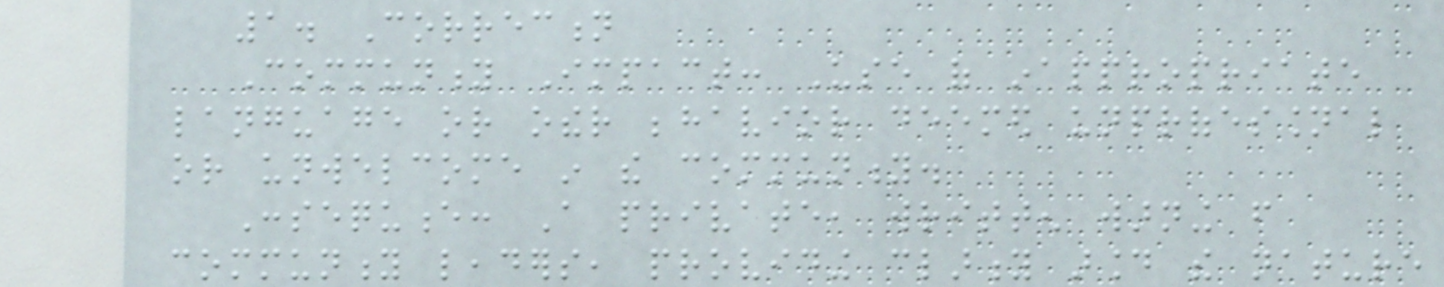1. Correction
Community Impact: Use of inappropriate
language or other behavior deemed unprofessional
or unwelcome in the community.
Consequence: A private, written warning from
community leaders, providing clarity around the nature
